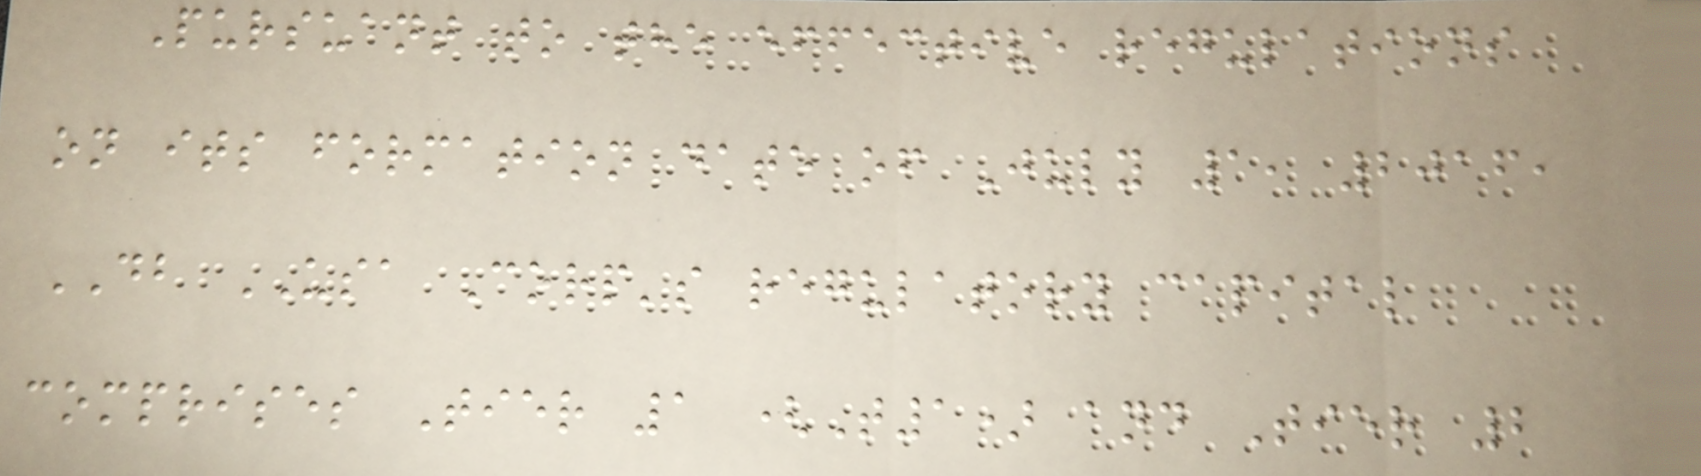Pursuant to the effective regulations
on its formation date of July 1, 2016,
DB USA Corp's regulatory capital
comprises Tier 1 (T1) and Tier 2
